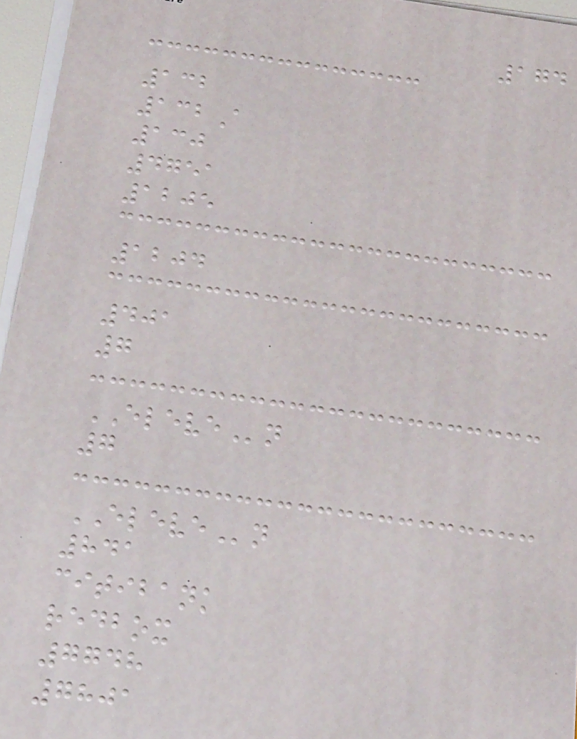174
132
132A
130
4751
1205
1204
401
7
ELEVEn
7
ELEVEn
841
citibank
redbox
7748
7801
